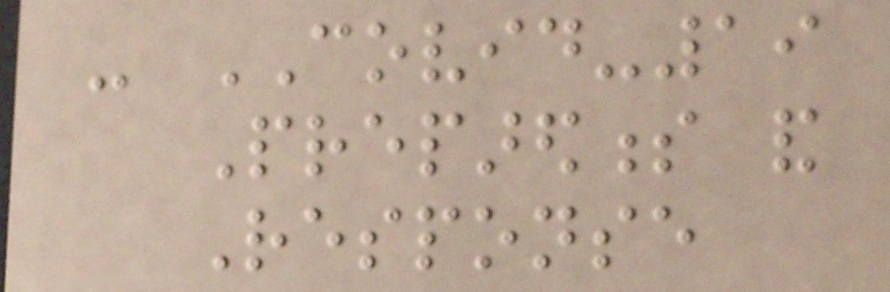- COVID-19
Preparedness and
Response
